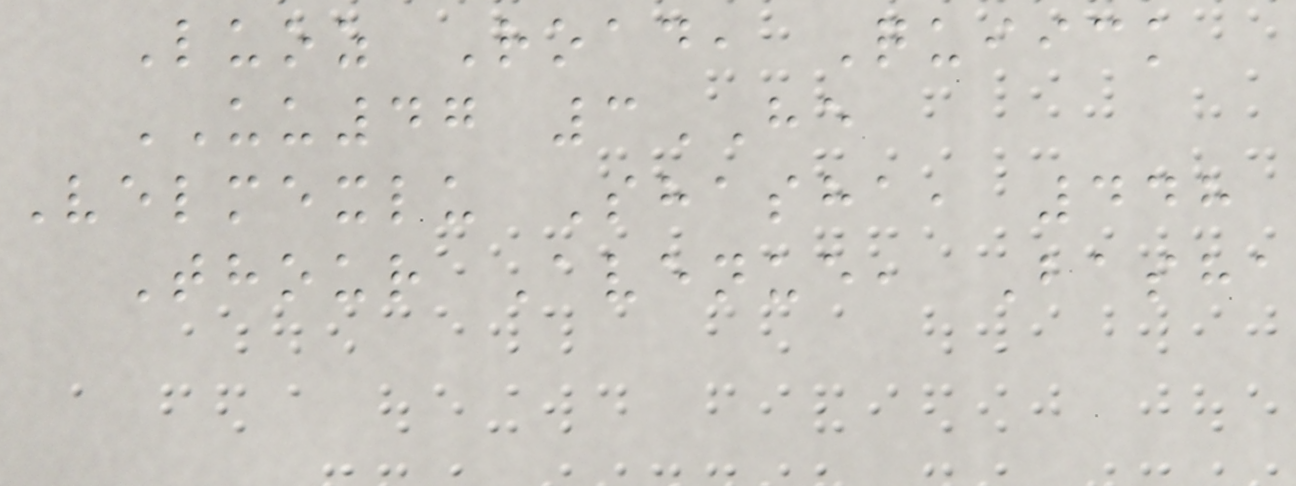Luoz Road, Quiick
UU47 3HE
Velmexlu Shasha, 448
Thour Avenue, Basha
